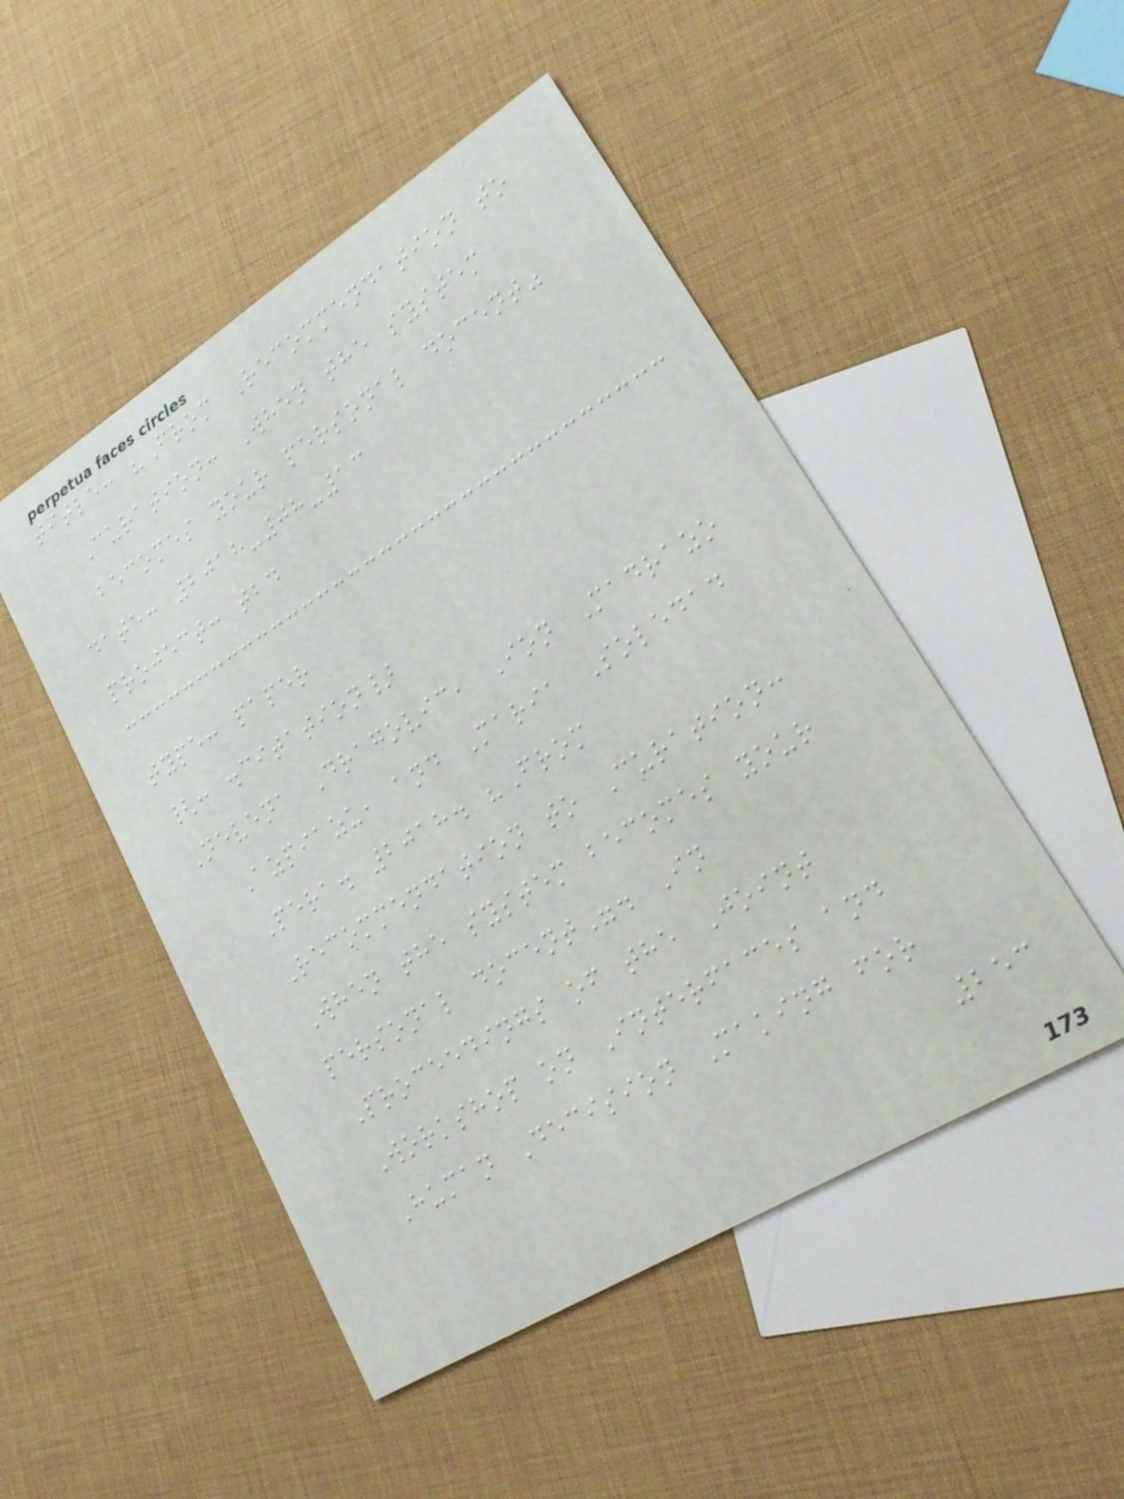title: "From Recommendation to
Curation: When the system
becomes your personal docent"
date: 2018-08-13
project: tbd
type: paper
{: .citation}
Nevena Dragovic, Ion Madrazo
Azpiazu, and Maria Soledad
Pera. 2018. "From
Recommendation to Curation:
When the system becomes your
personal docent". In
Proceedings of the Joint
Workshop on Interfaces and
Human Decision Making for
253
